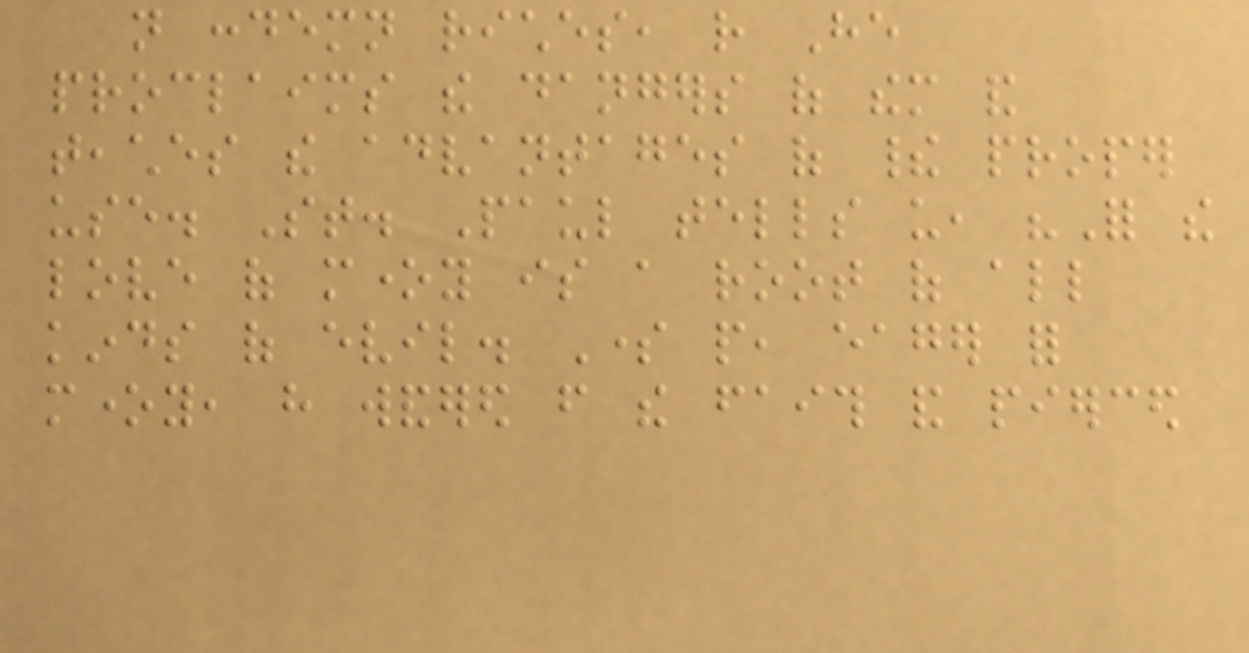not condemn riches, rather He
proclaims the dangers of them and
teaches the advantages of their proper
use. St. Paul tells us, "For the
love of money is a root of all
kinds of evil. Some people, eager for
money, have wandered from the faith and pierced
